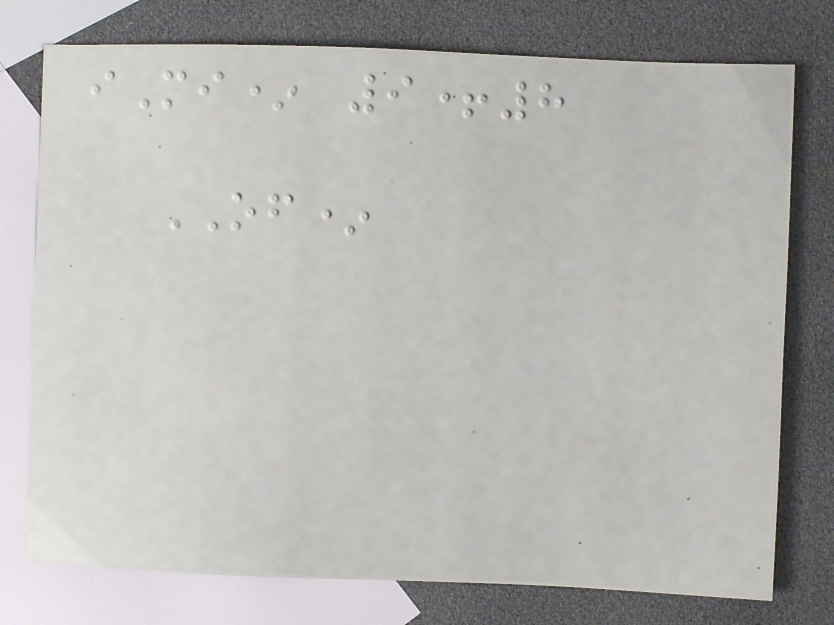iMi* 9+8
OF*
